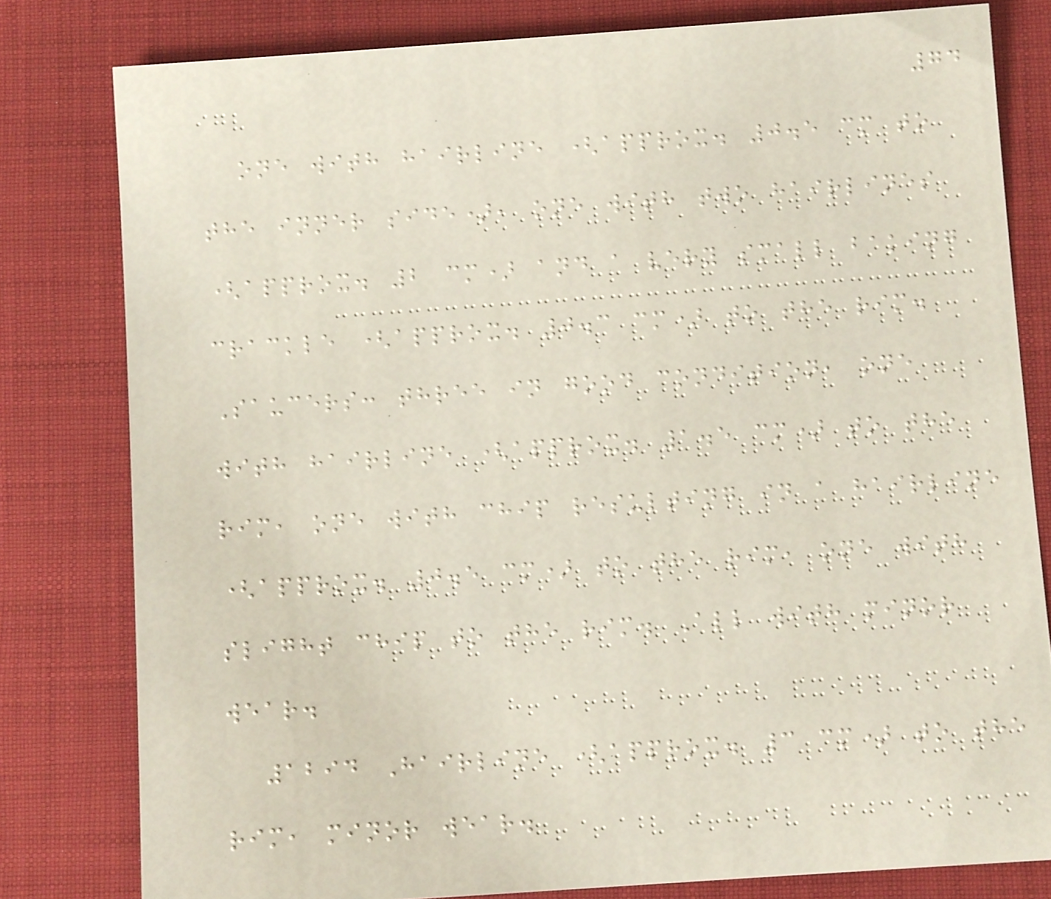74
one with hairline (approx. 0.5 cm to
the inner side), one with two hairlines
(approx. 2 cm) and a very small baking
crackle (approx. 0.3 cm) to the rim.
Saucers: three in good condition, one
with hairline (approx. 1.5 cm) to the
rim, one with chip resulting in a hairline
(approx. 0.5 cm) to the rim, one with
slight chip to the rim. All with minor
wear.
1294 Hairline (approx. 3 cm) to the
rim, minor wear.
